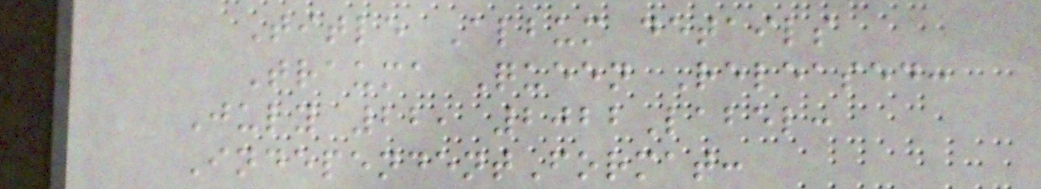Title Album details
Trauma Queen Released:
July 22, 2022Label:
IndependentFormat:
